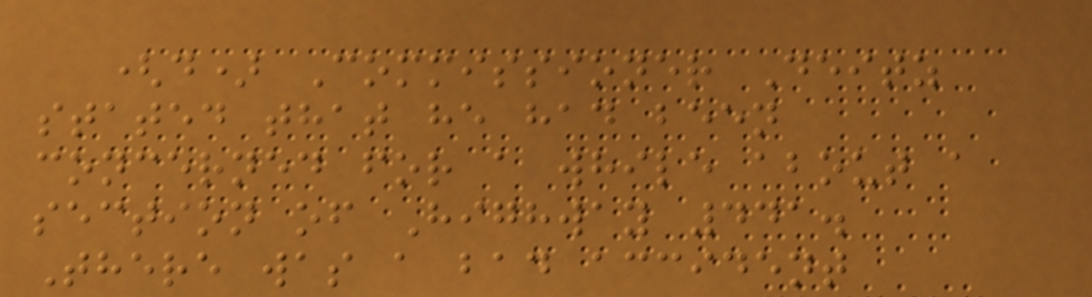(d) Commissioner Deitz
stated that he had been
concerned for a while about a
section of Highway 441.
There was a bad accident
